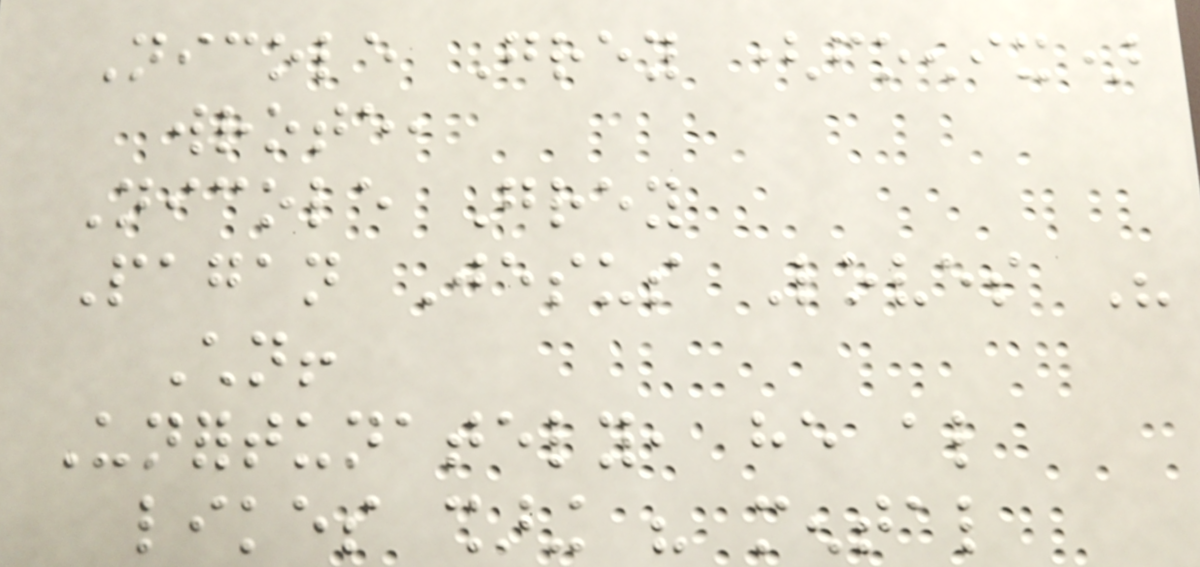Nicole Grey (foenix)
wrote,
Nicole Grey
Pagan Jesus Loves His
Children!
Unfortunately, he also
likes sharing his mental
